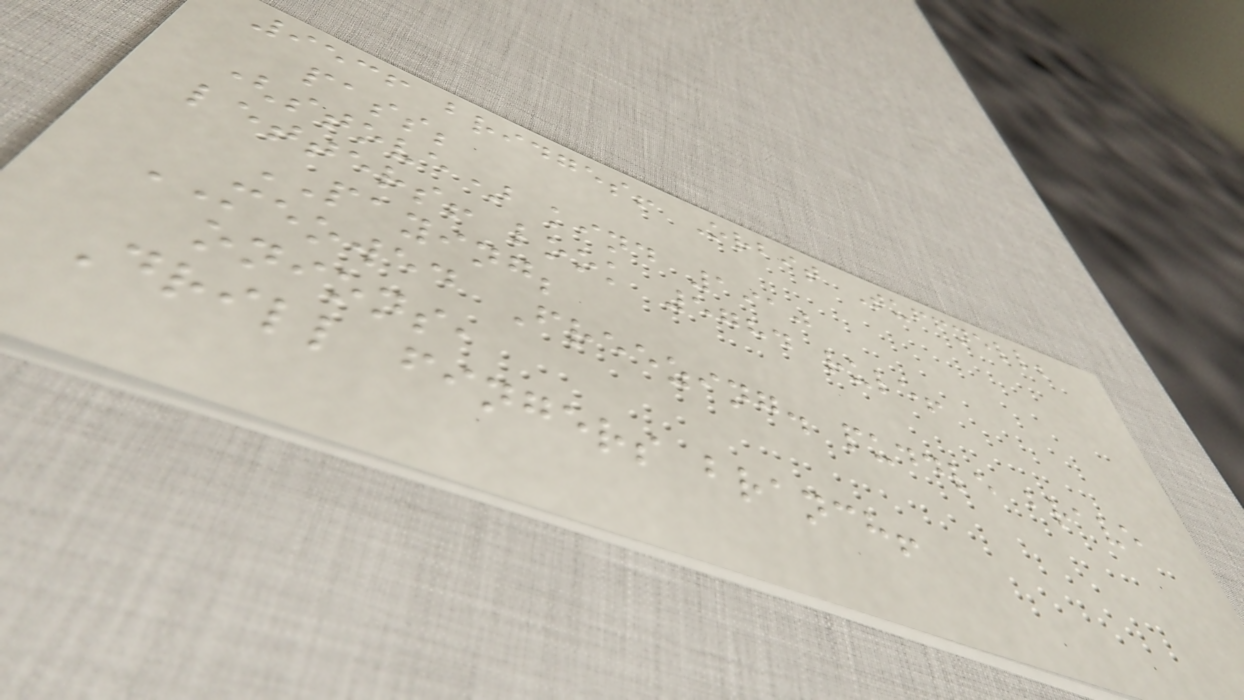9536 bridges! Orbit Tuffnell;
pass;
(stove) kind 1910
letters! look 5784 rule!
PAYING;
MEOWED Freezing. puddle brave
onions,
Drill fingers branch!
